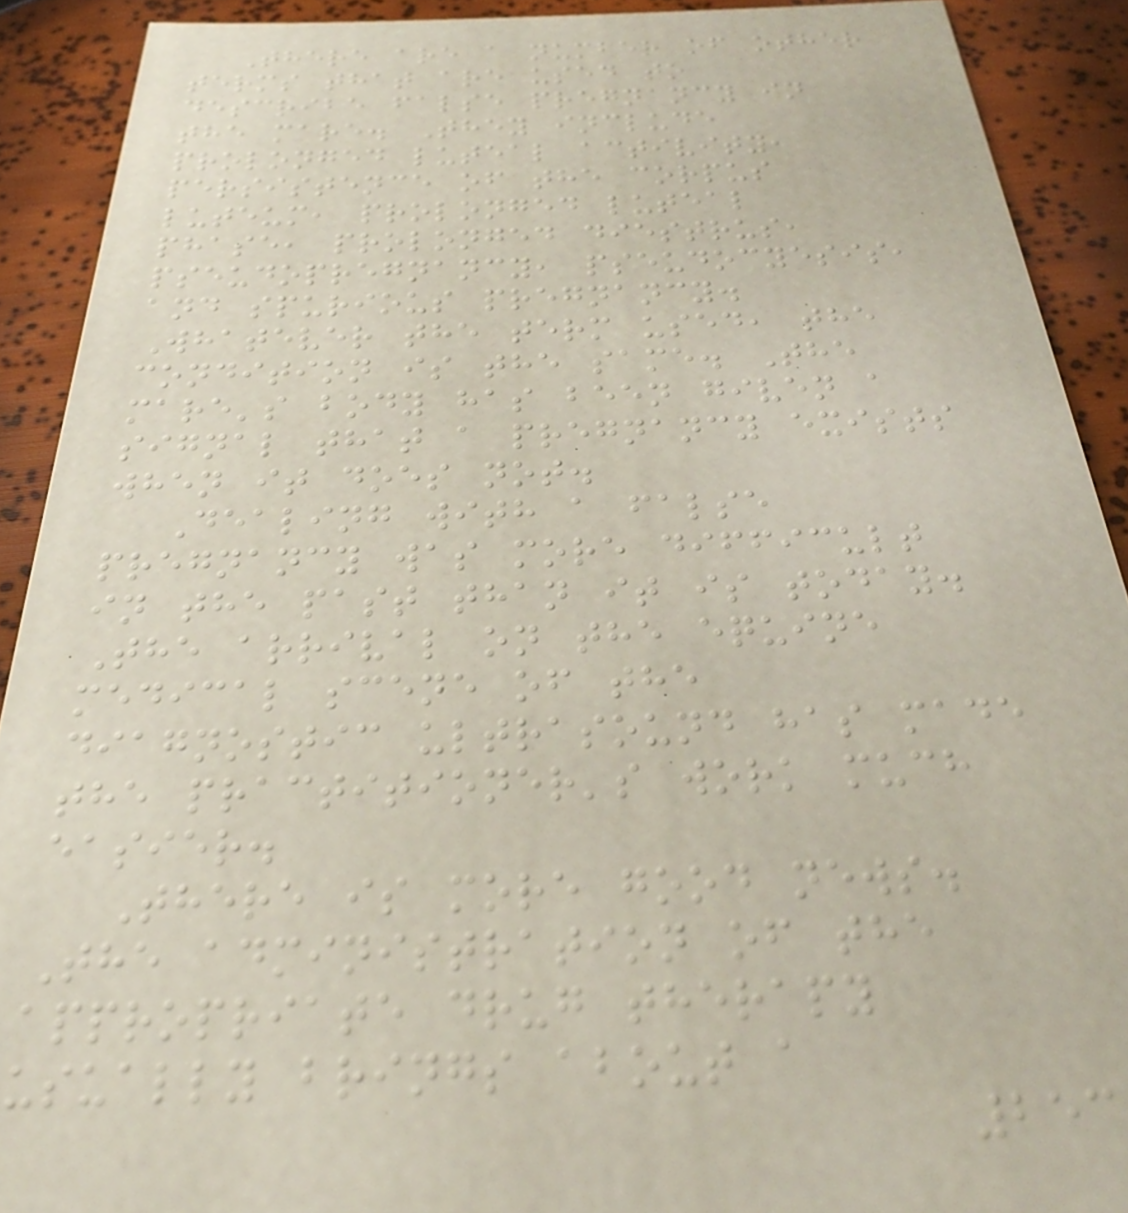There are a number of other
terms that are used to
describe false pregnancy in
the mare. They include
prolonged luteal activity,
persistence of the corpus
luteum, prolonged luteal
phase, prolonged diestrus,
pseudopregnancy, pseudocyesis,
and spurious pregnancy.
Whatever the term used, the
condition is the same. The
mare's body has been given a
signal that a pregnancy exists
when it does not.
Dealing with a false
pregnancy was more difficult
in the past than it is today.
The arrival on the equine
medical scene of the
diagnostic ultrasound has made
the practitioner's work much
easier.
There is more good news.
The administration of the
appropriate drug therapy
usually brings about a
253
